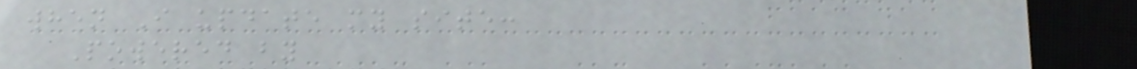when I update my site:
Powered by
